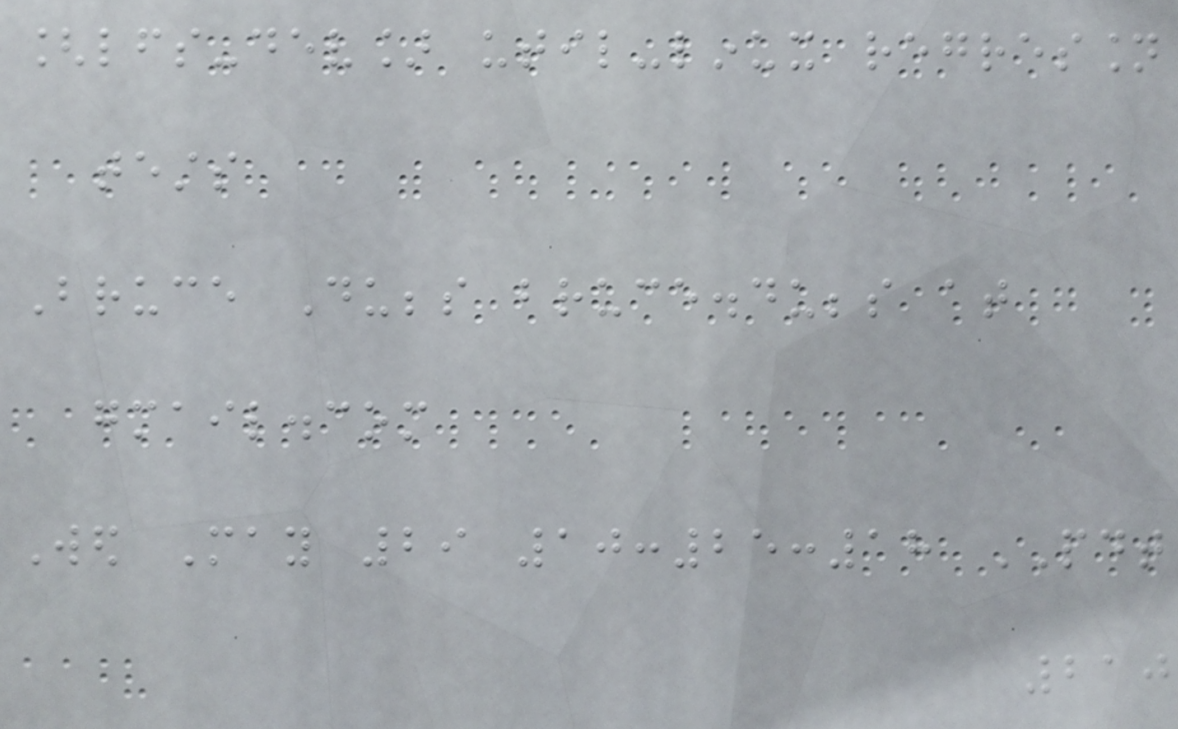[lfs-dev] util-linux regression
tests
Bruce Dubbs bruce.dubbs at
gmail.com
Wed May 29 10:25:18 PDT
210
